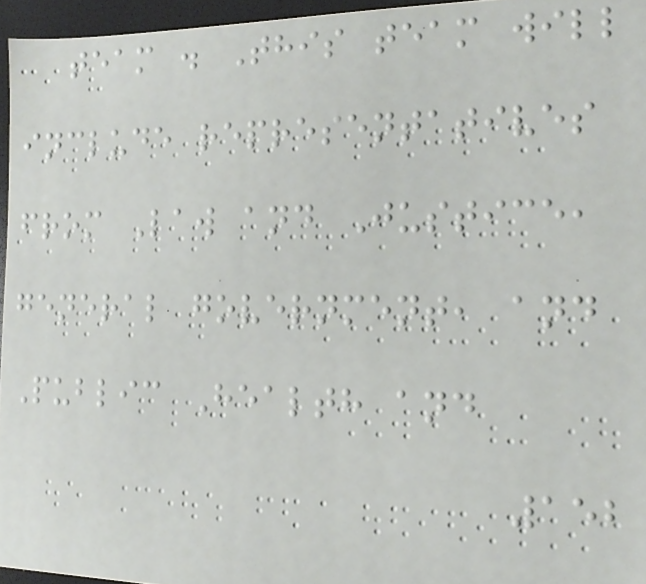team . This team will
include representatives
from Law and Justice,
general government, and
Public Health and
152
